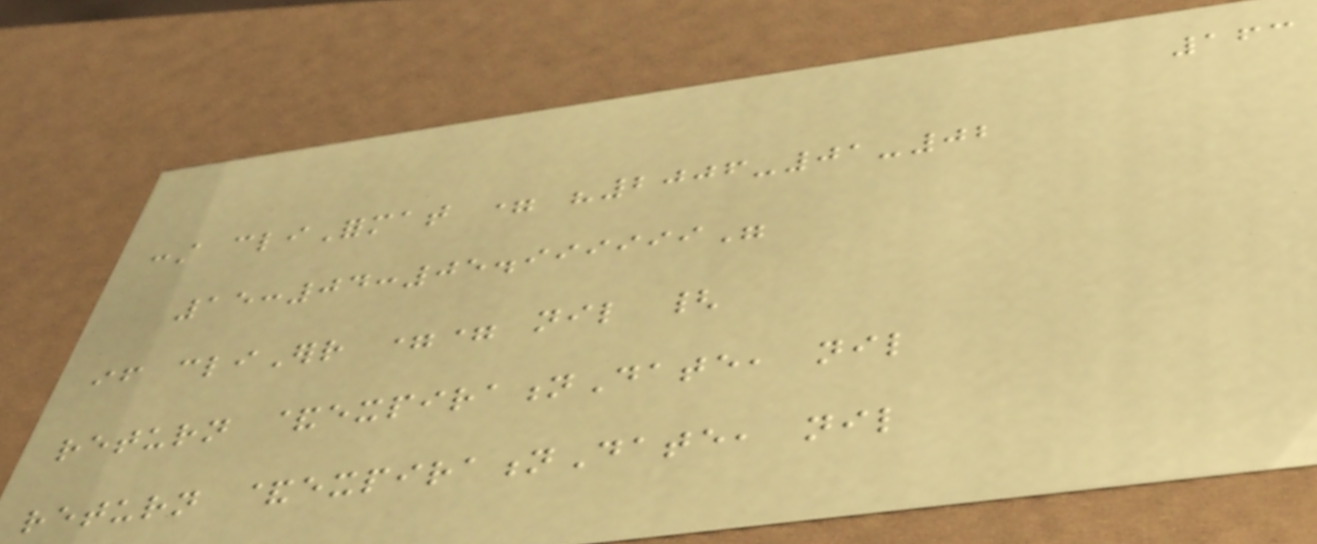163
const cliFormat = "2006-01-02
15:04:05.999999"
if cliErr == nil {
return &expirationDate, nil
return &expirationDate, nil
